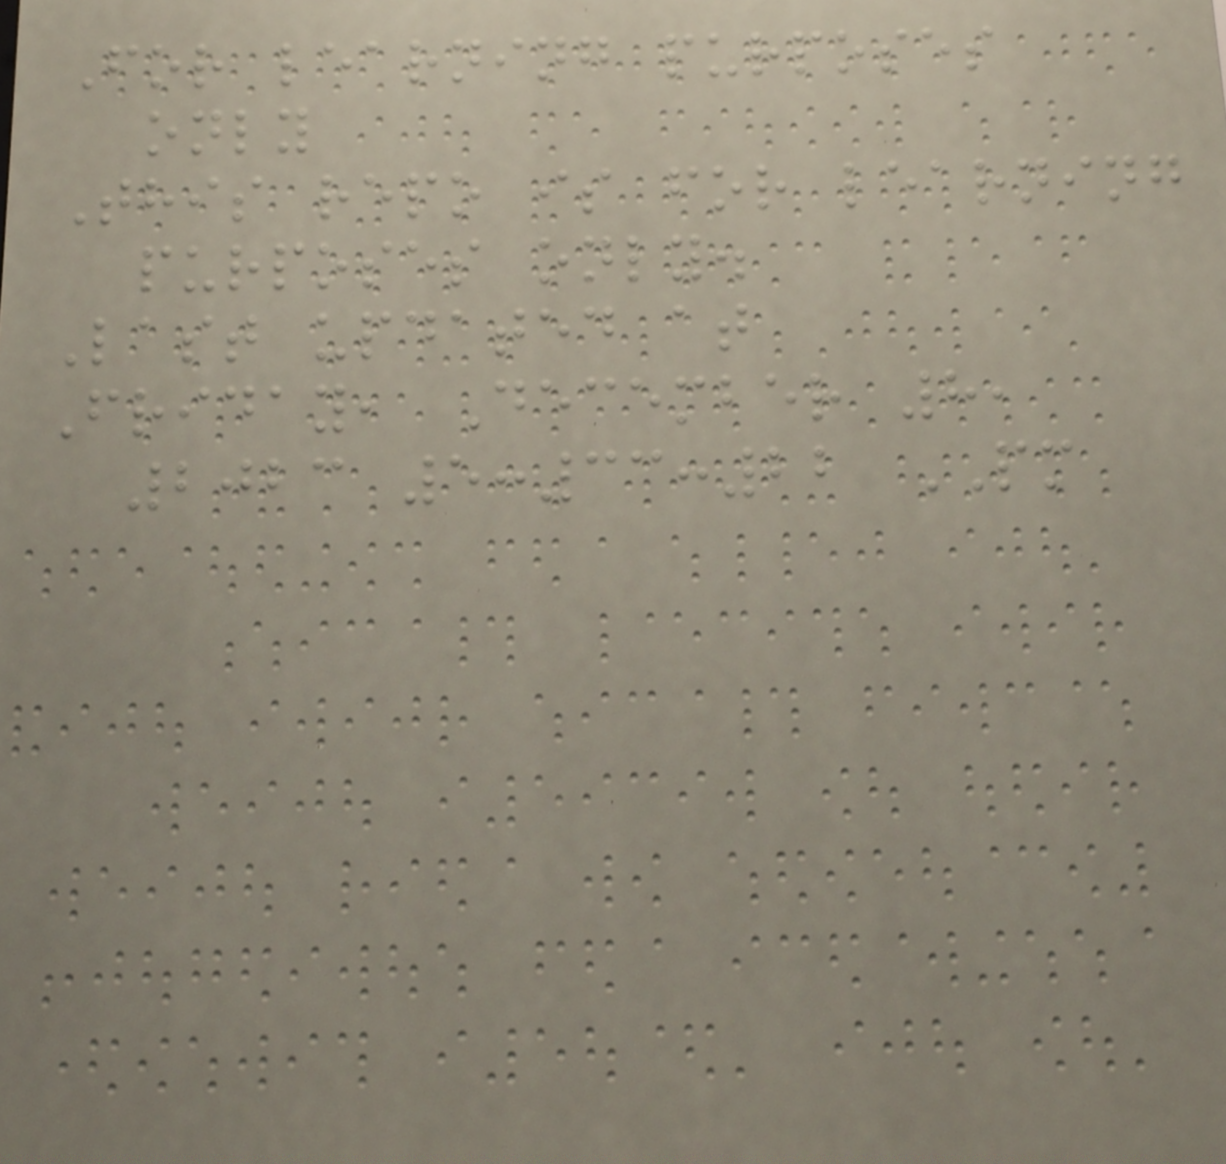For learning purposes
only
This repo is for learning
purposes only.
Last updated at
Friday, December 8,
2023 5:33:22 PM
